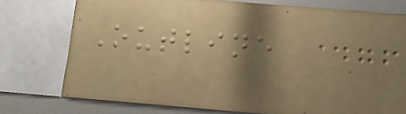Outline
